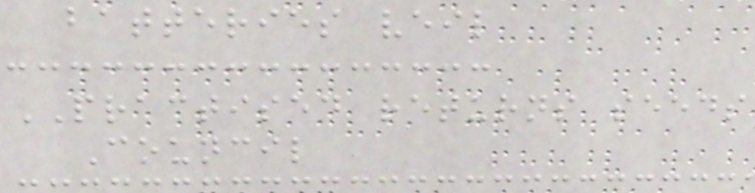batteries veil
PRACTISED returns seeds
Council
